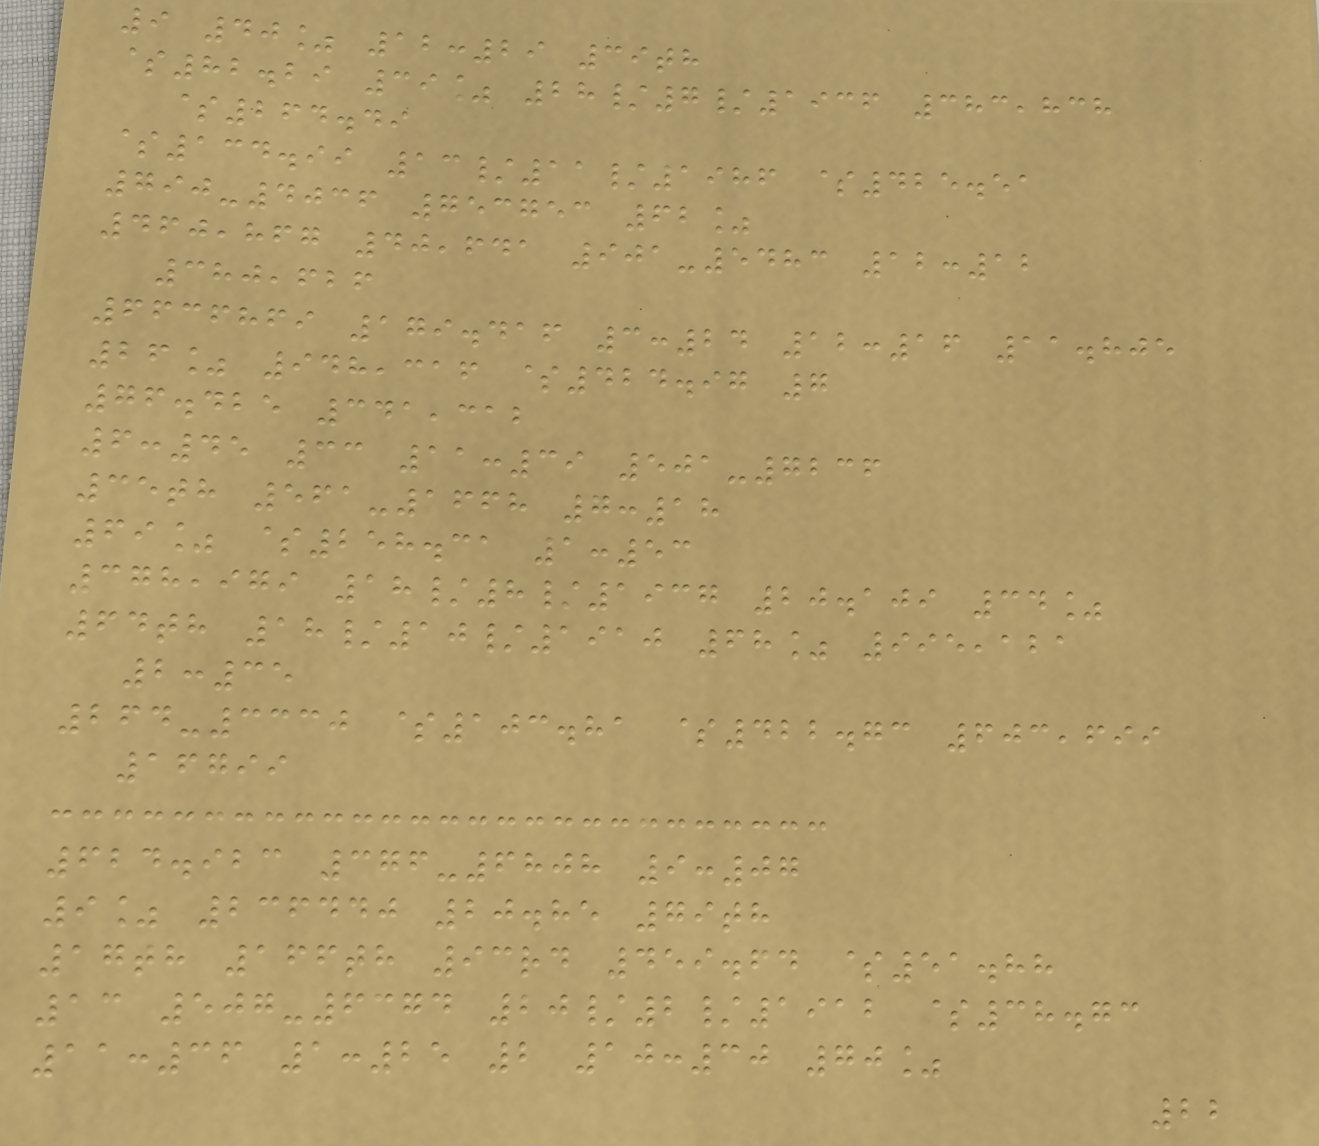9 40% 12:29 39th
$82.29 39% 28/7/1936 383,838
$264.49
$134.99 13/11/1986 $425.51
790-4036 753753 62%
460,867 40,641 901-5483 12:12
380,626
6636869 179.416 3:24 12:16 11.805
26% 948,316 $424.97 7
76.425 341,312
6:45 33 11:39 501-7236
35th 561-1668 7:18
69% $258.31 1:53
378,979 18/8/1937 20.109 34%
64th 18/10/1910 68% 995,121
2:35
264-3330 $103.81 $422.73 603,699
16799
624.923 376-6808 9:07
9% 236440 20.85 79th
17th 166th 93rd 459.64 $51.88
13 507-6374 20/2/1912 $38.73
11:36 1:25 2 10:30 70%
22
